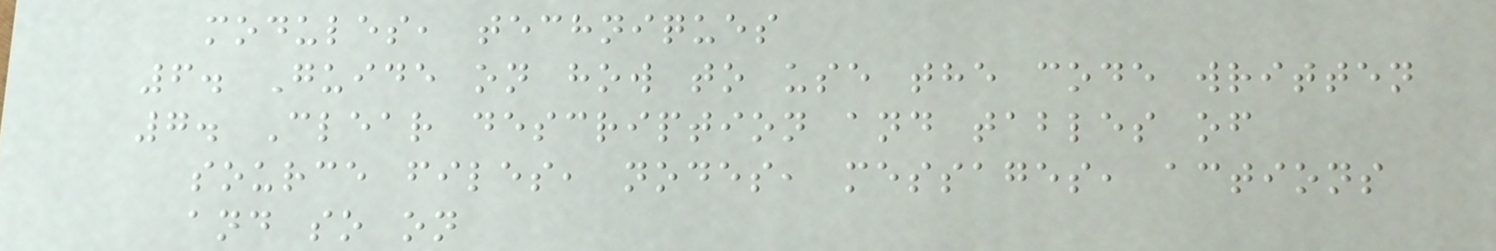modules, techniques
6. Guide on how to use the code written
7. Clear description and tables of
source files, nodes, messages, actions
and so on
